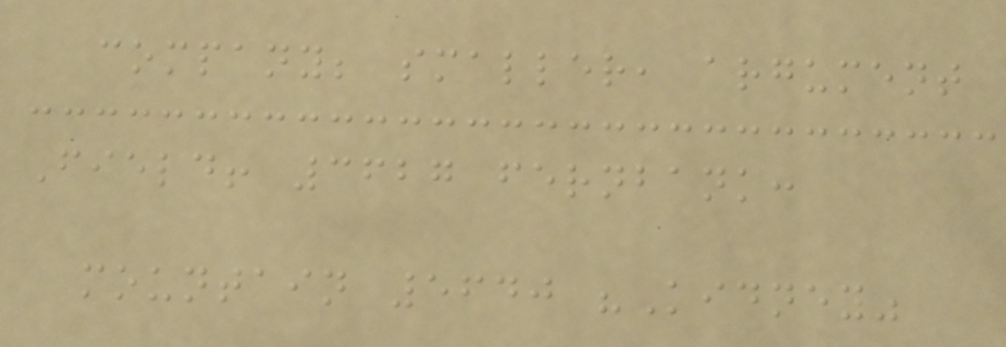company; smaller, argument
Field! 3627 fernbank:
mountain 5640 "Kidney"
